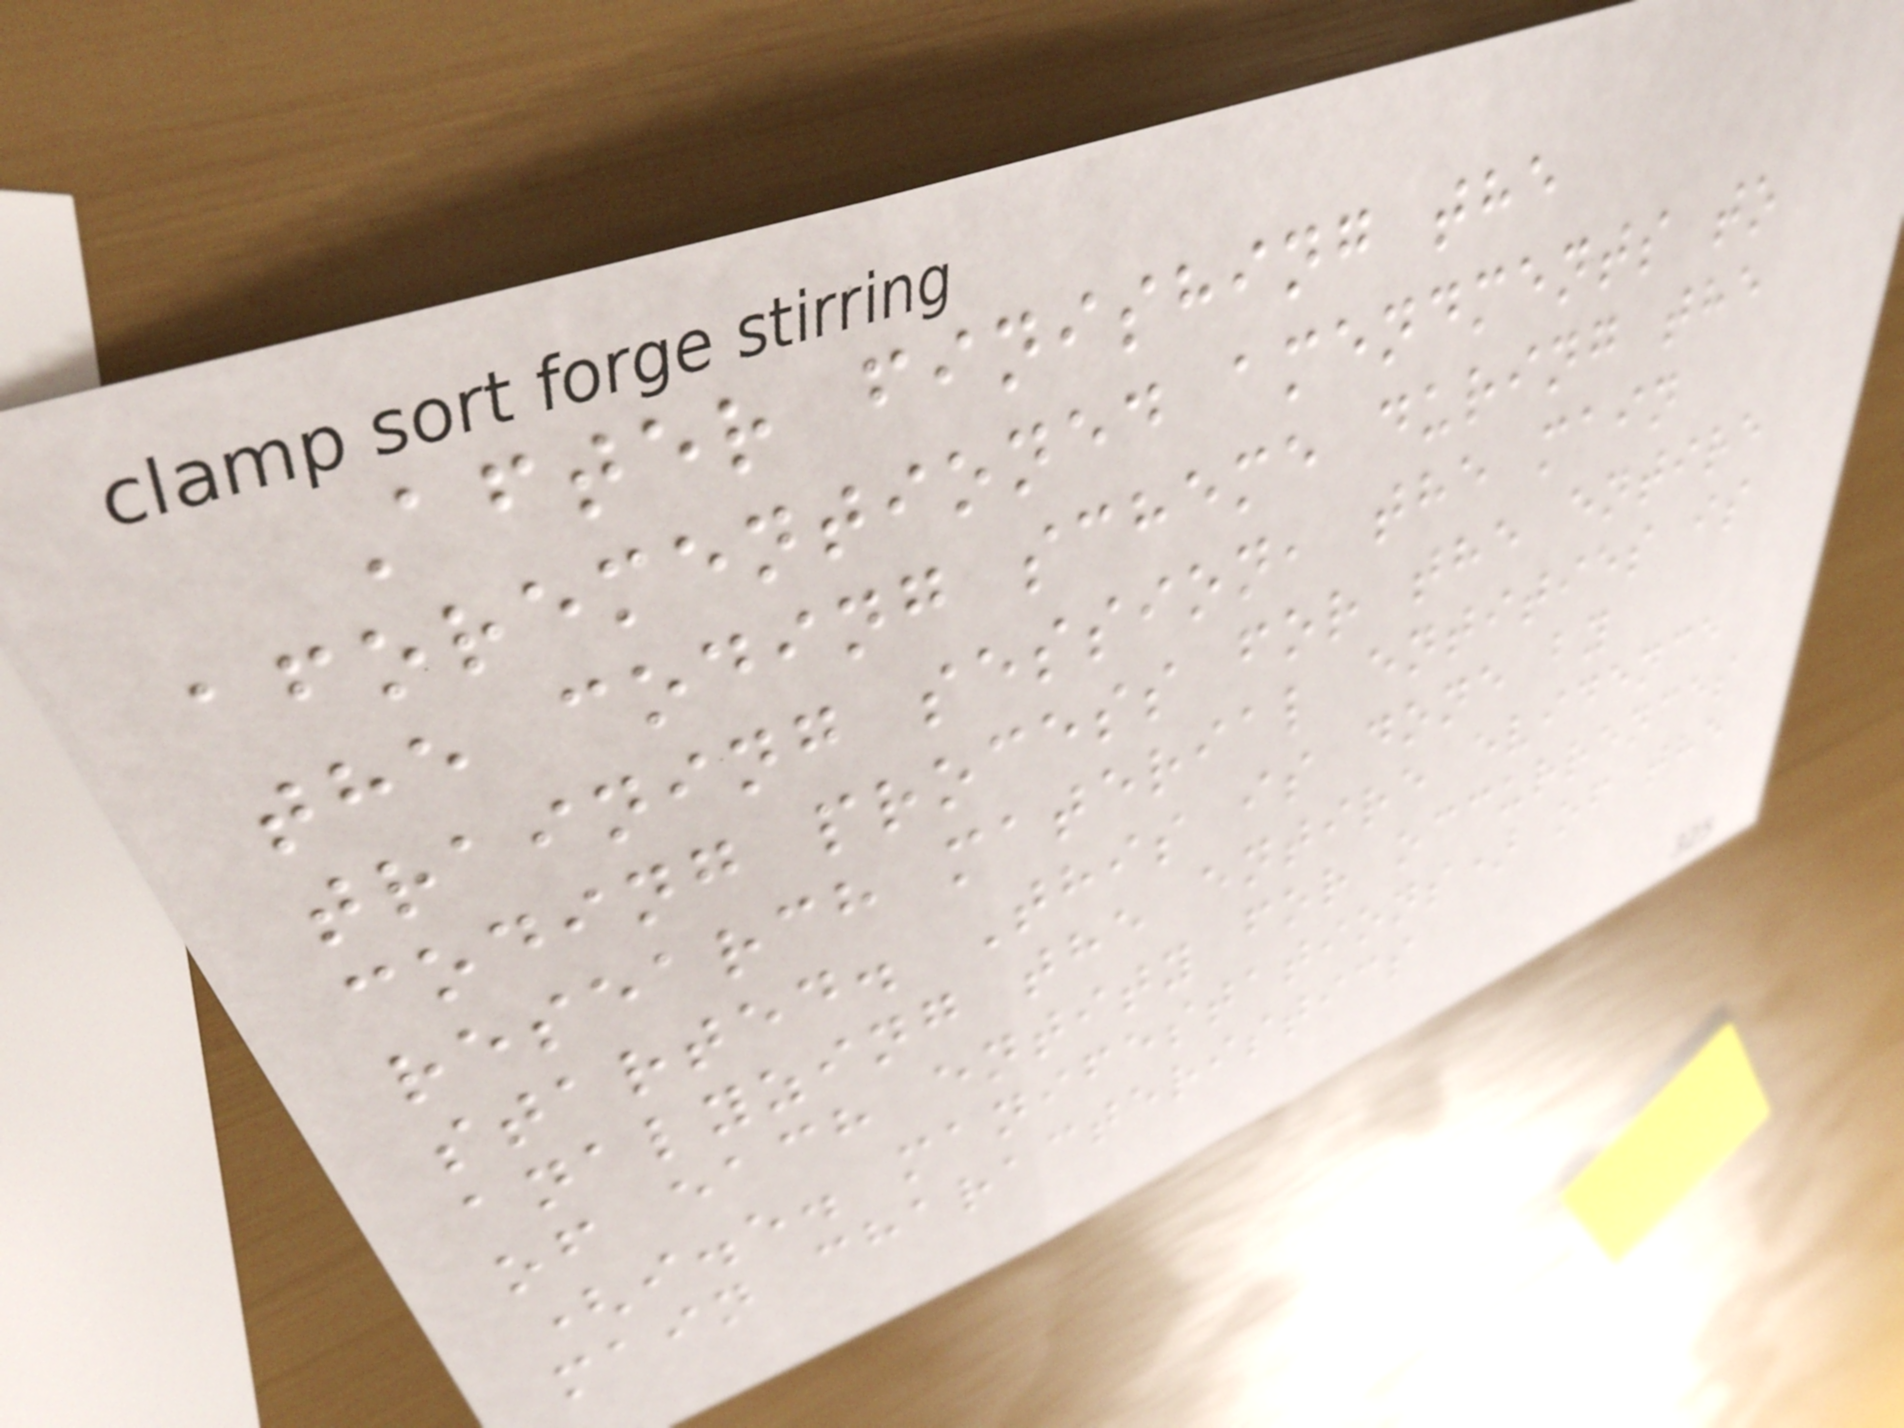After finishing the
aforementioned amendments to
the coding scheme during the
training session, the main
coding process for the entire
research material entities is
started. This is done by
analyzing the entire evidence
of each entity for occurrences
(i.e. manifestations) of the
main characteristics
